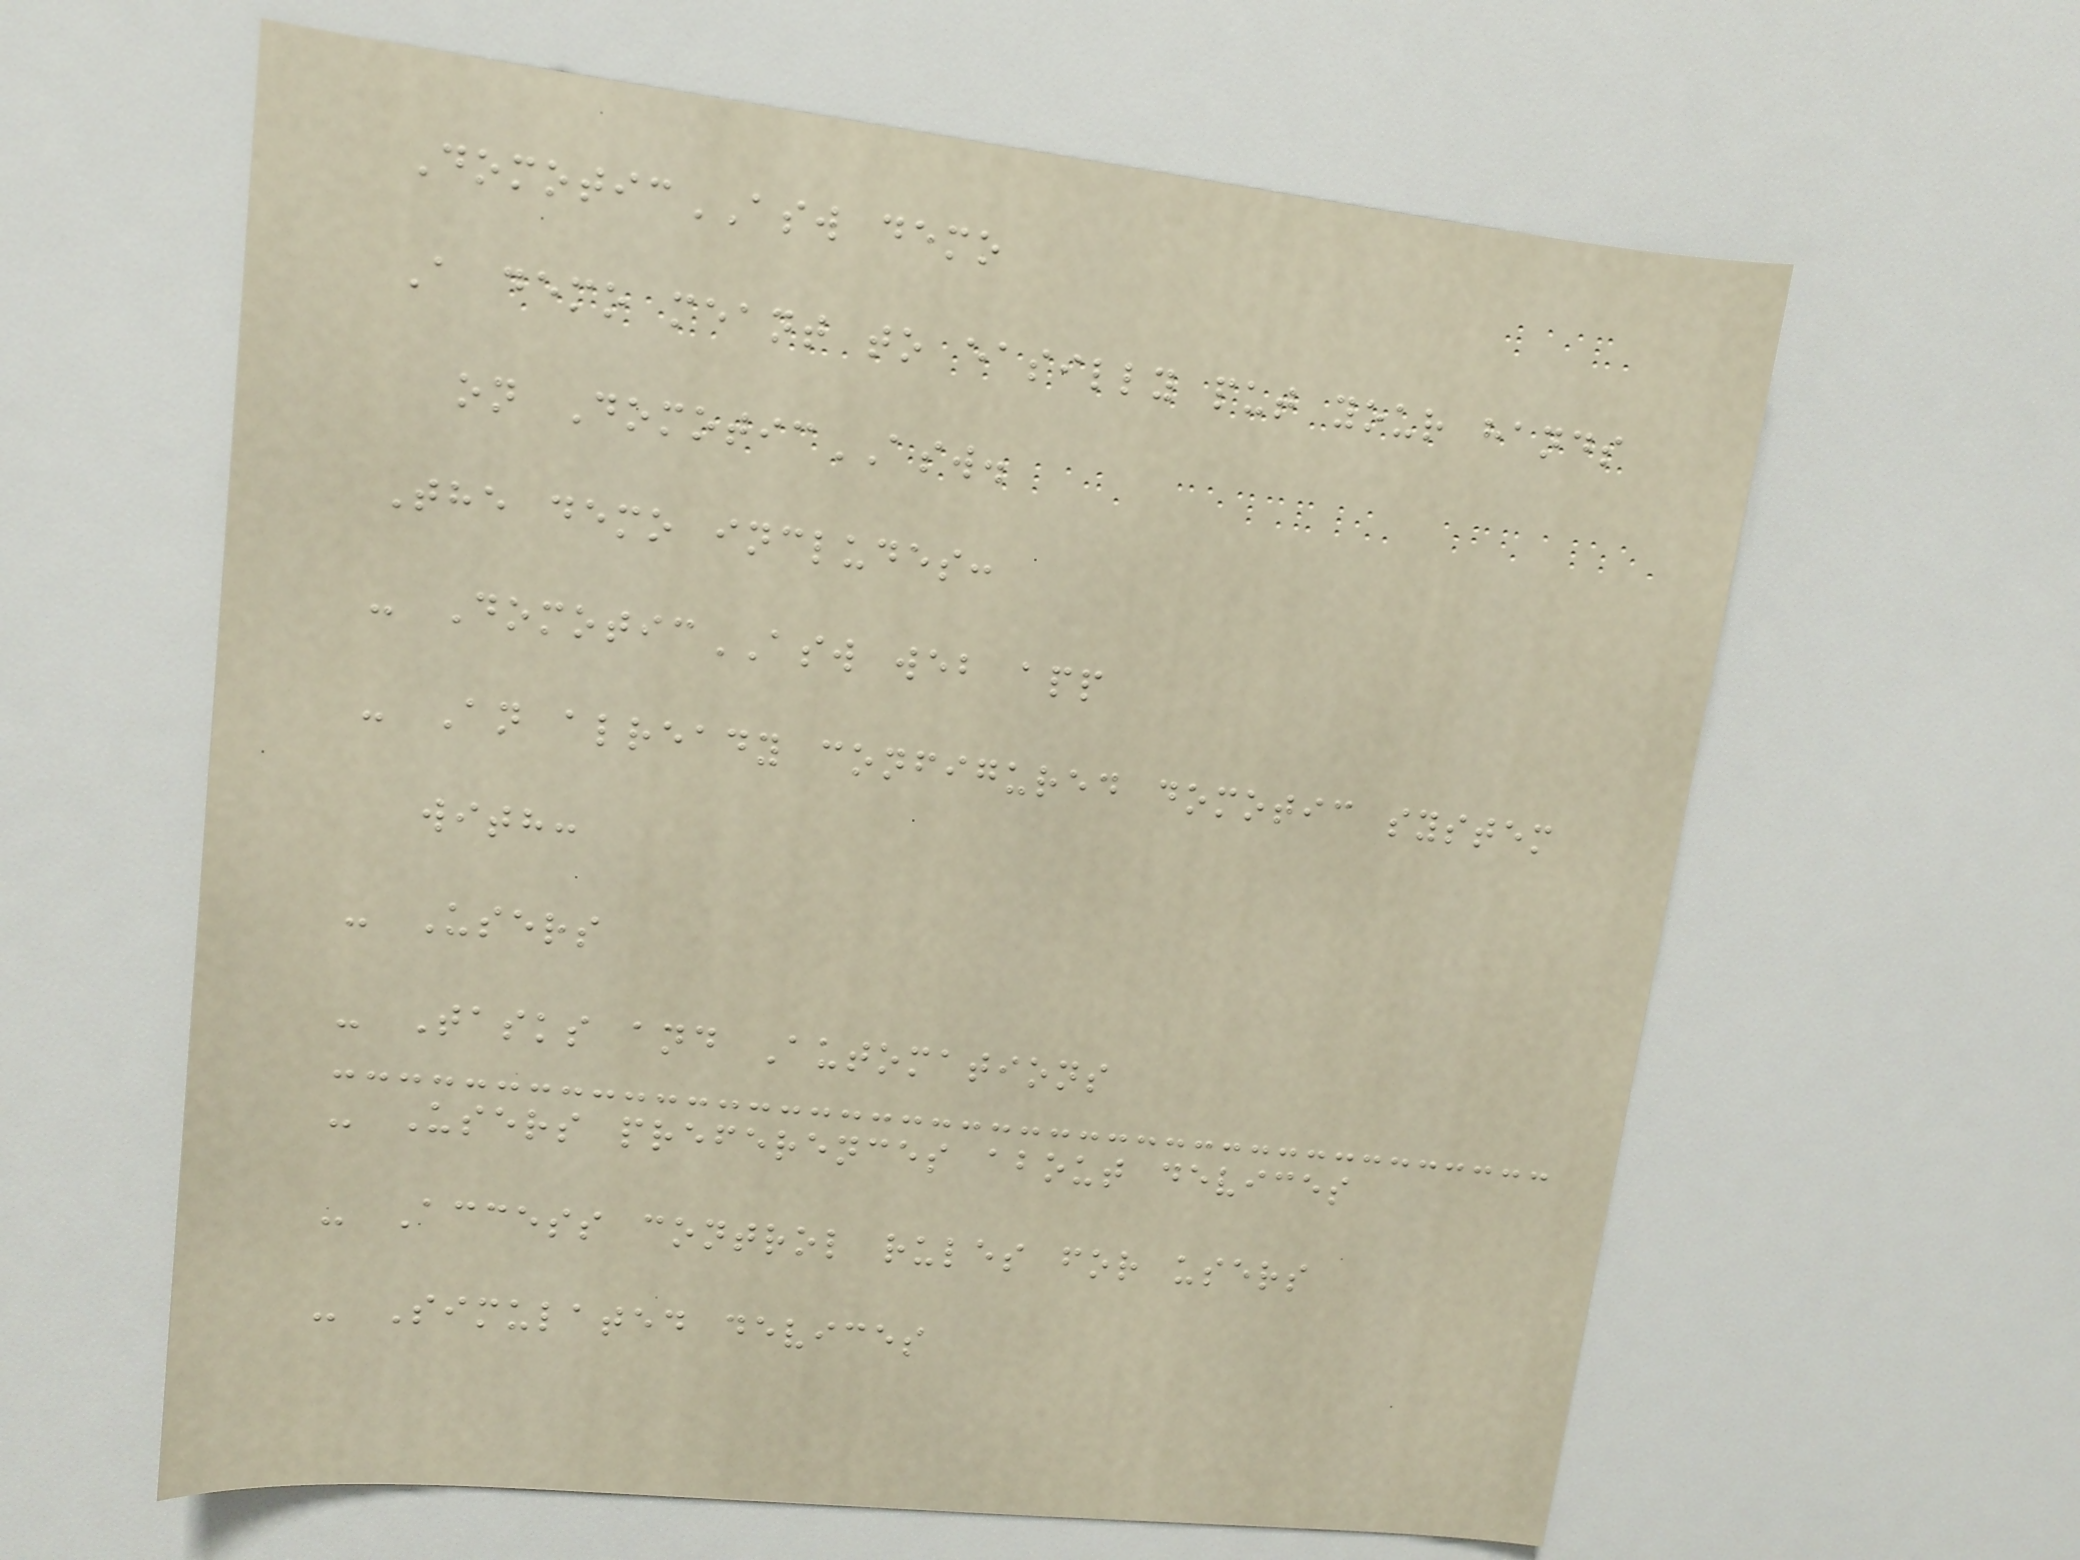DomoticASW demo
A demo meant to easilly put your hands
on DomoticASW.
The demo includes:
- DomoticASW web app
- An already configured domotic system
with:
- Users
- Tasks and Automations
- Users preferences about devices
- Access control rules for users
- Simulated devices
